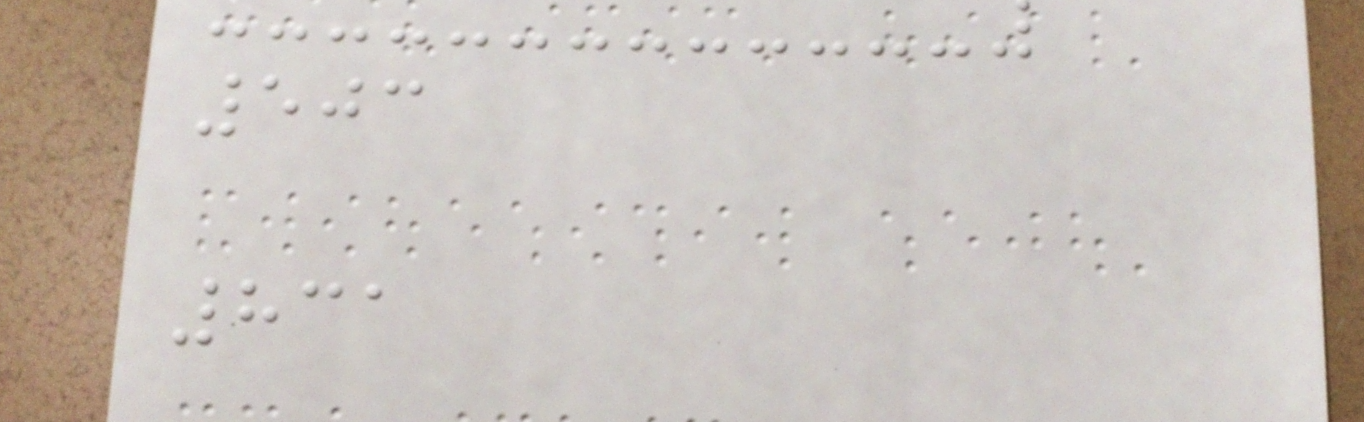503
831
